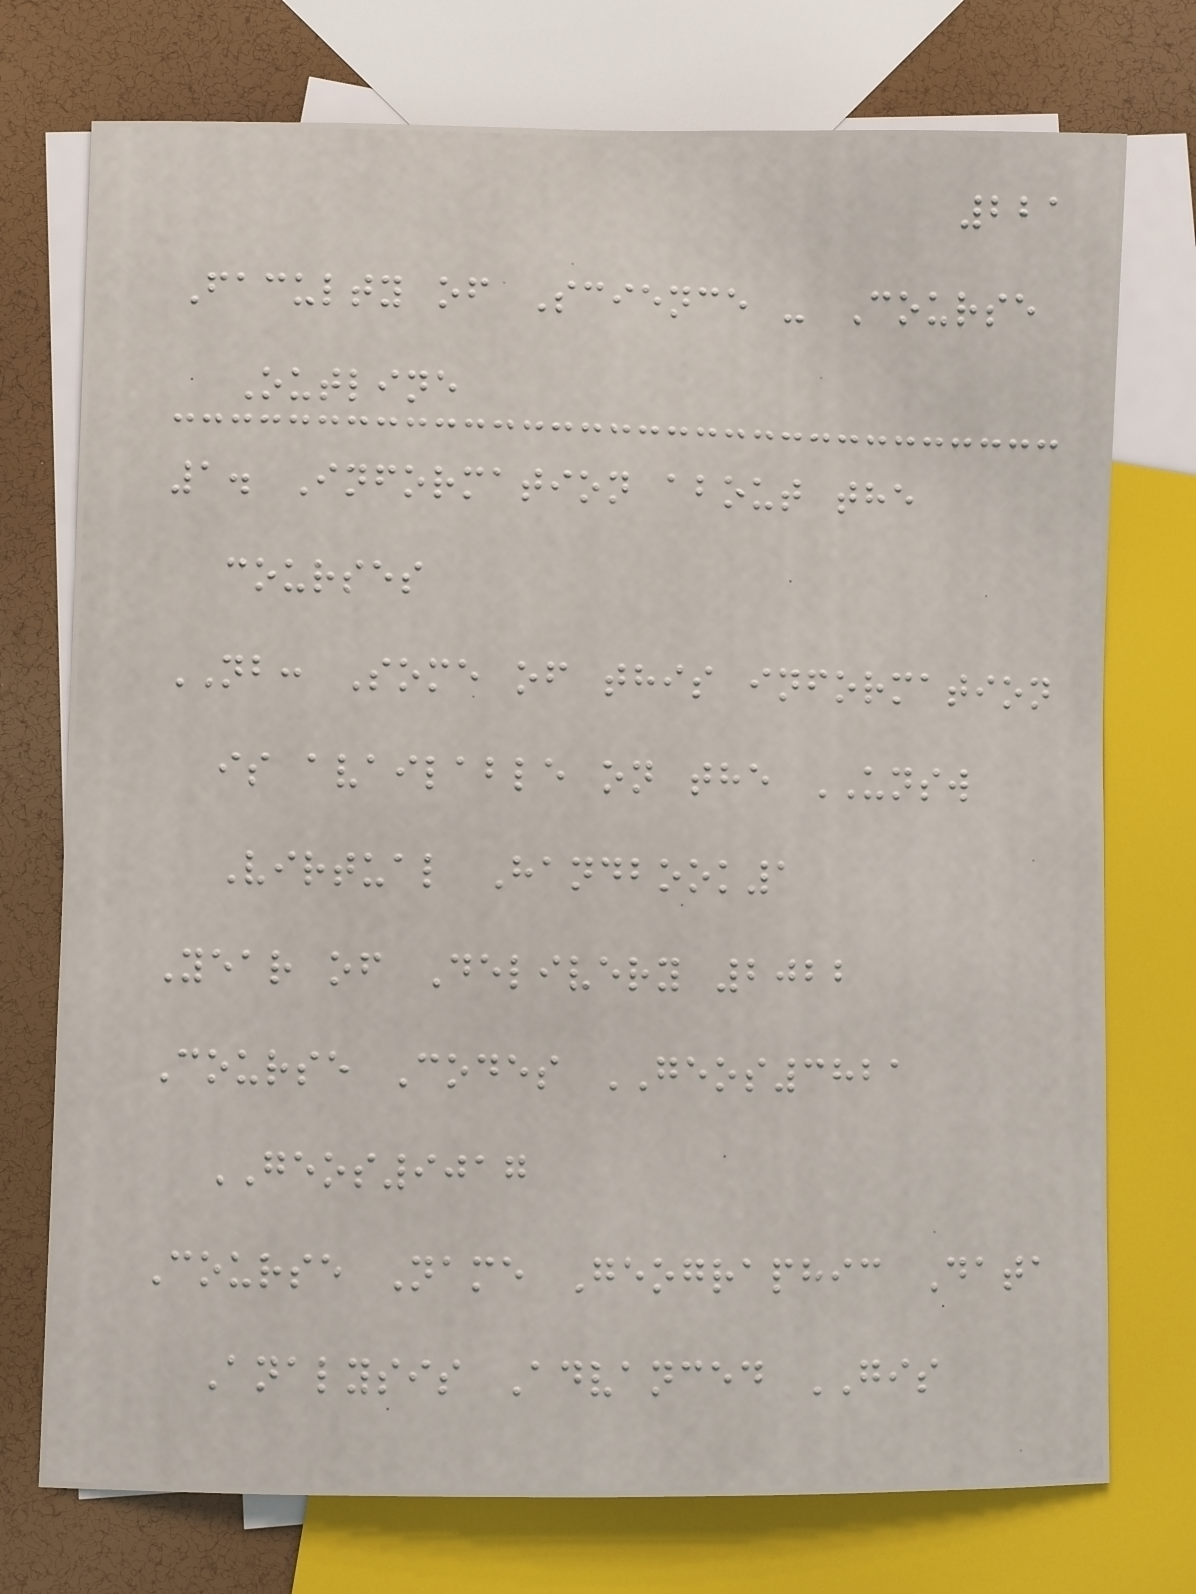221
Faculty of Science - Course
Outline
1. Information about the
courses
NB: Some of this information
is available on the UNSW
Virtual Handbook1
Year of Delivery 2022
Course Codes GEOS3821
GEOS9017
Course Name Geographic Data
Analysis Advanced GIS
